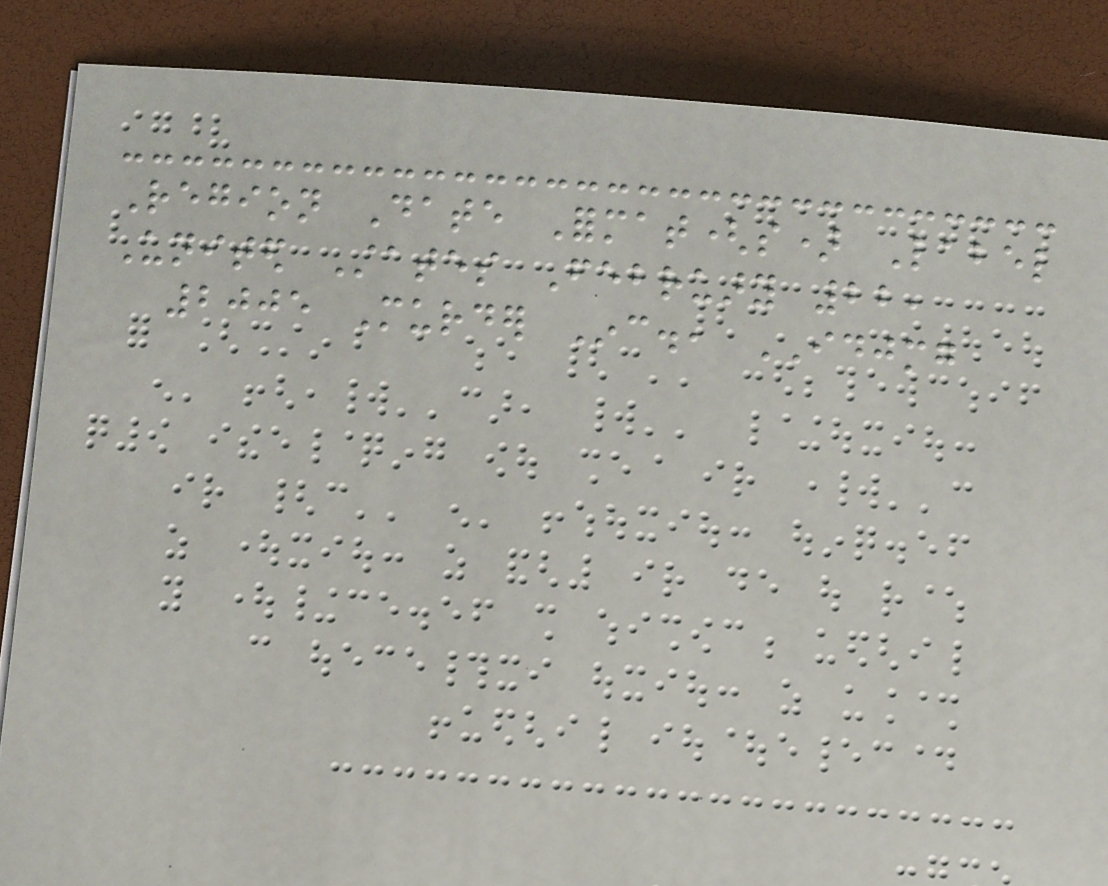Region Date Format(s) Label
United States February 22,
2005 Murder Inc., IDJMG
